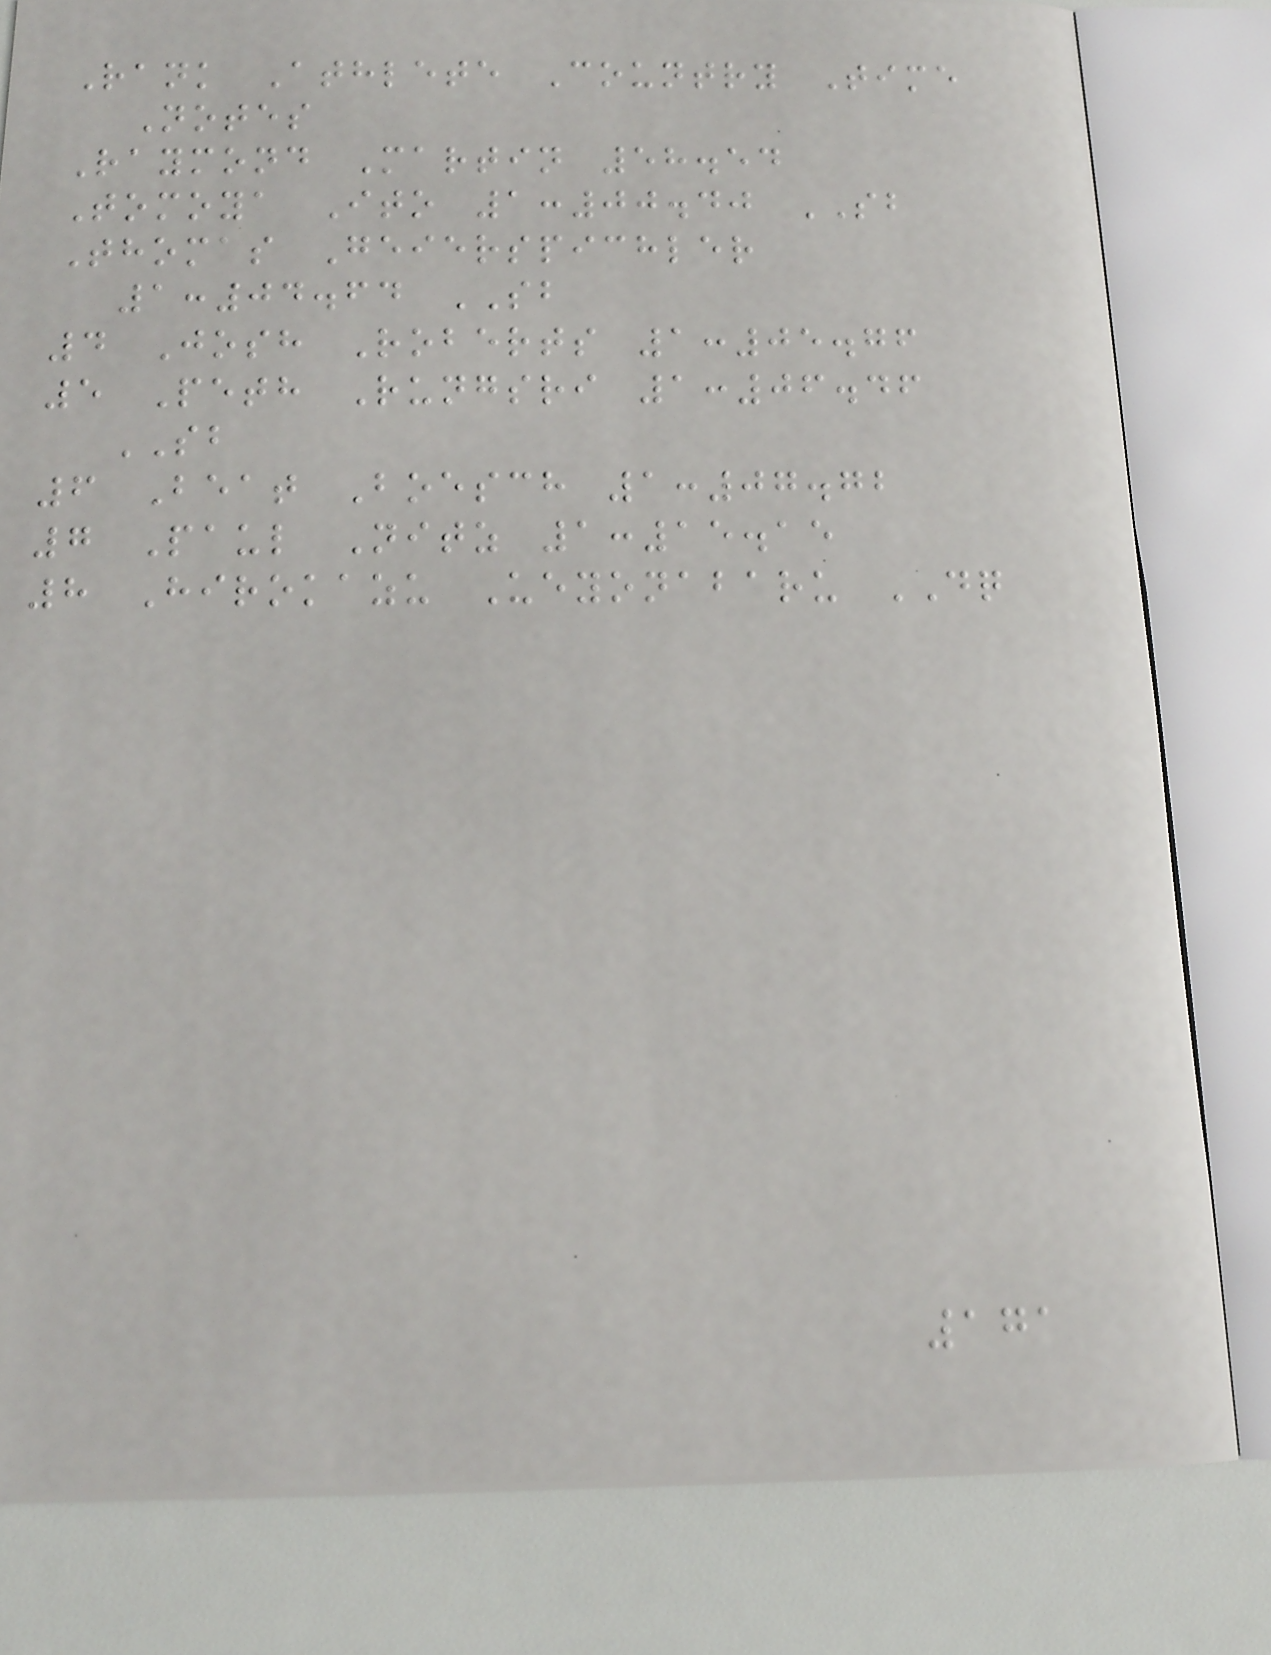Rank Athlete Country Time
Notes
Raymond Martin 58.54
Tomoya Ito 1:00.40 SB
Thomas Geierspichler
1:04.64 SB
4 Josh Roberts 1:05.76
5 Peth Rungsri 1:06.46
SB
6 Beat Boesch 1:07.72
7 Paul Nitz 1:15.15
8 Hirokazu Ueyonabaru DQ
171
